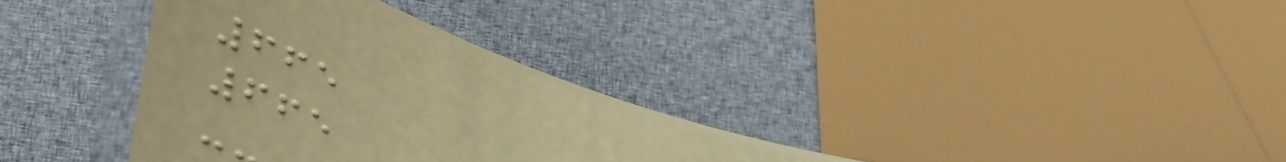665
665
